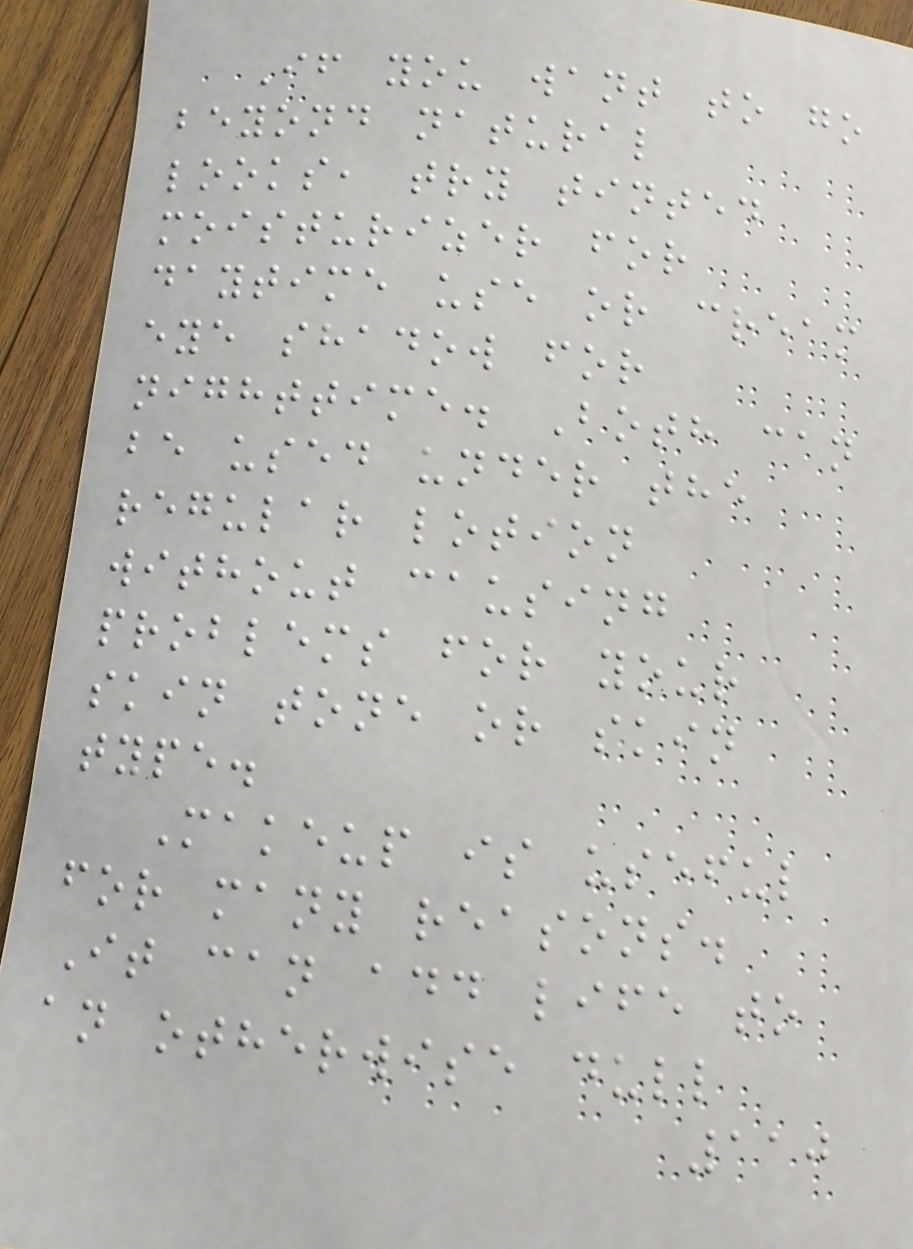If you want to go
beyond natural
looks, try tinted
moisturizer for
daytime use or cream
eye shadow for
nighttime. Both can
be used under the
regular lotion
without causing
problems for your
skin tone or skin
type.
Makeup is useful
for many reasons.
It can add life to
an otherwise dull
110
